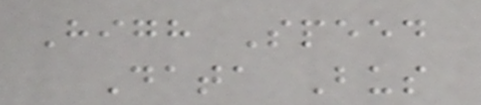High Speed
Data Bus
